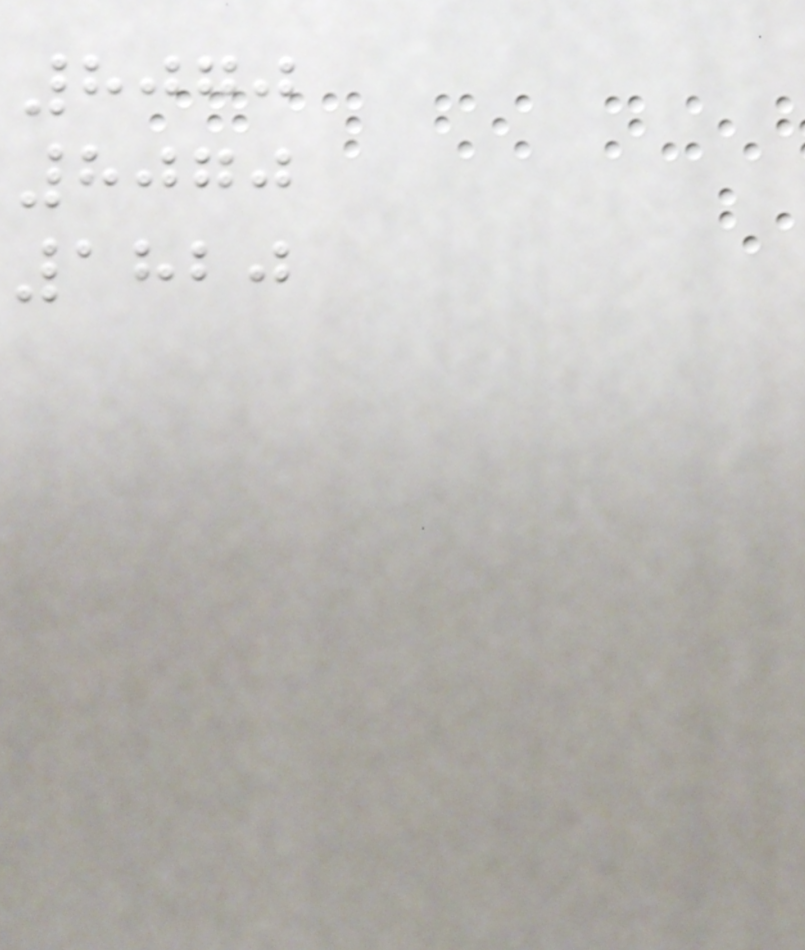8070
8070
1820
